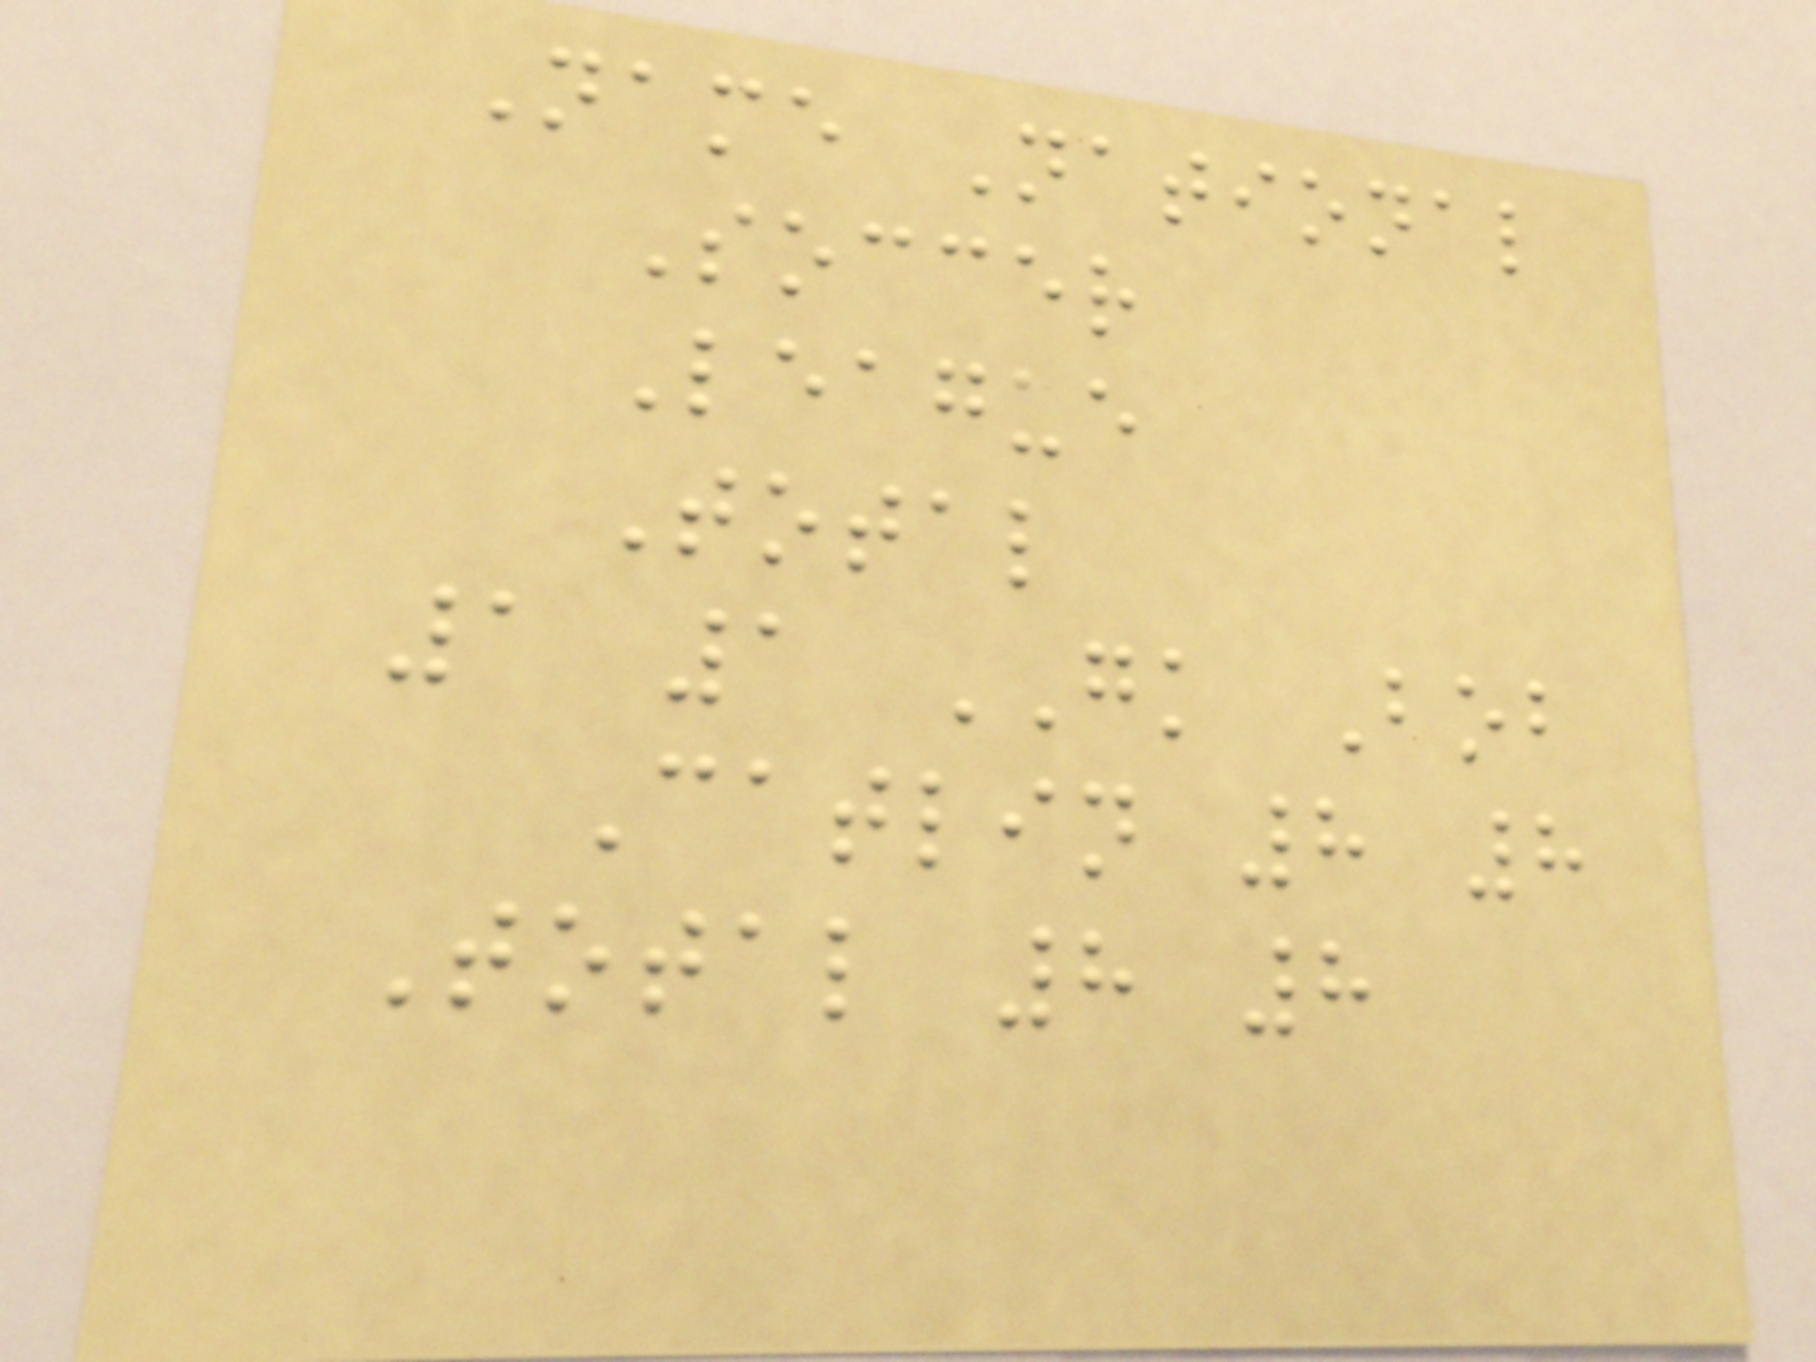Name National
Soccer
League
Total
1 1 GK Bob
Catlin 8 8
Total 8 8
